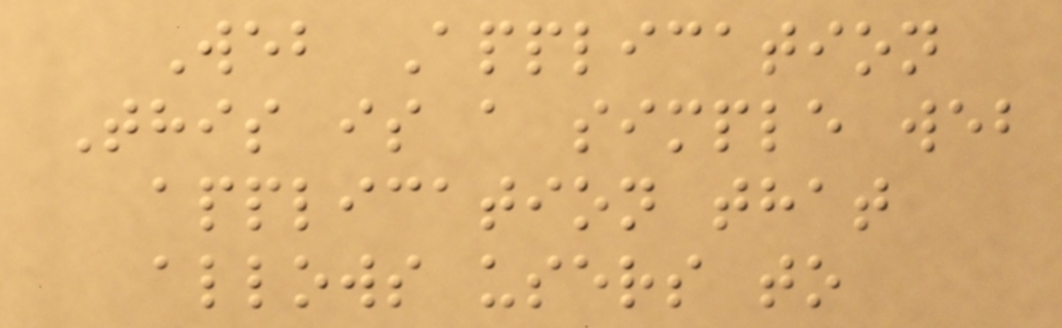Web Application
This is a simple web
application that
allows users to
